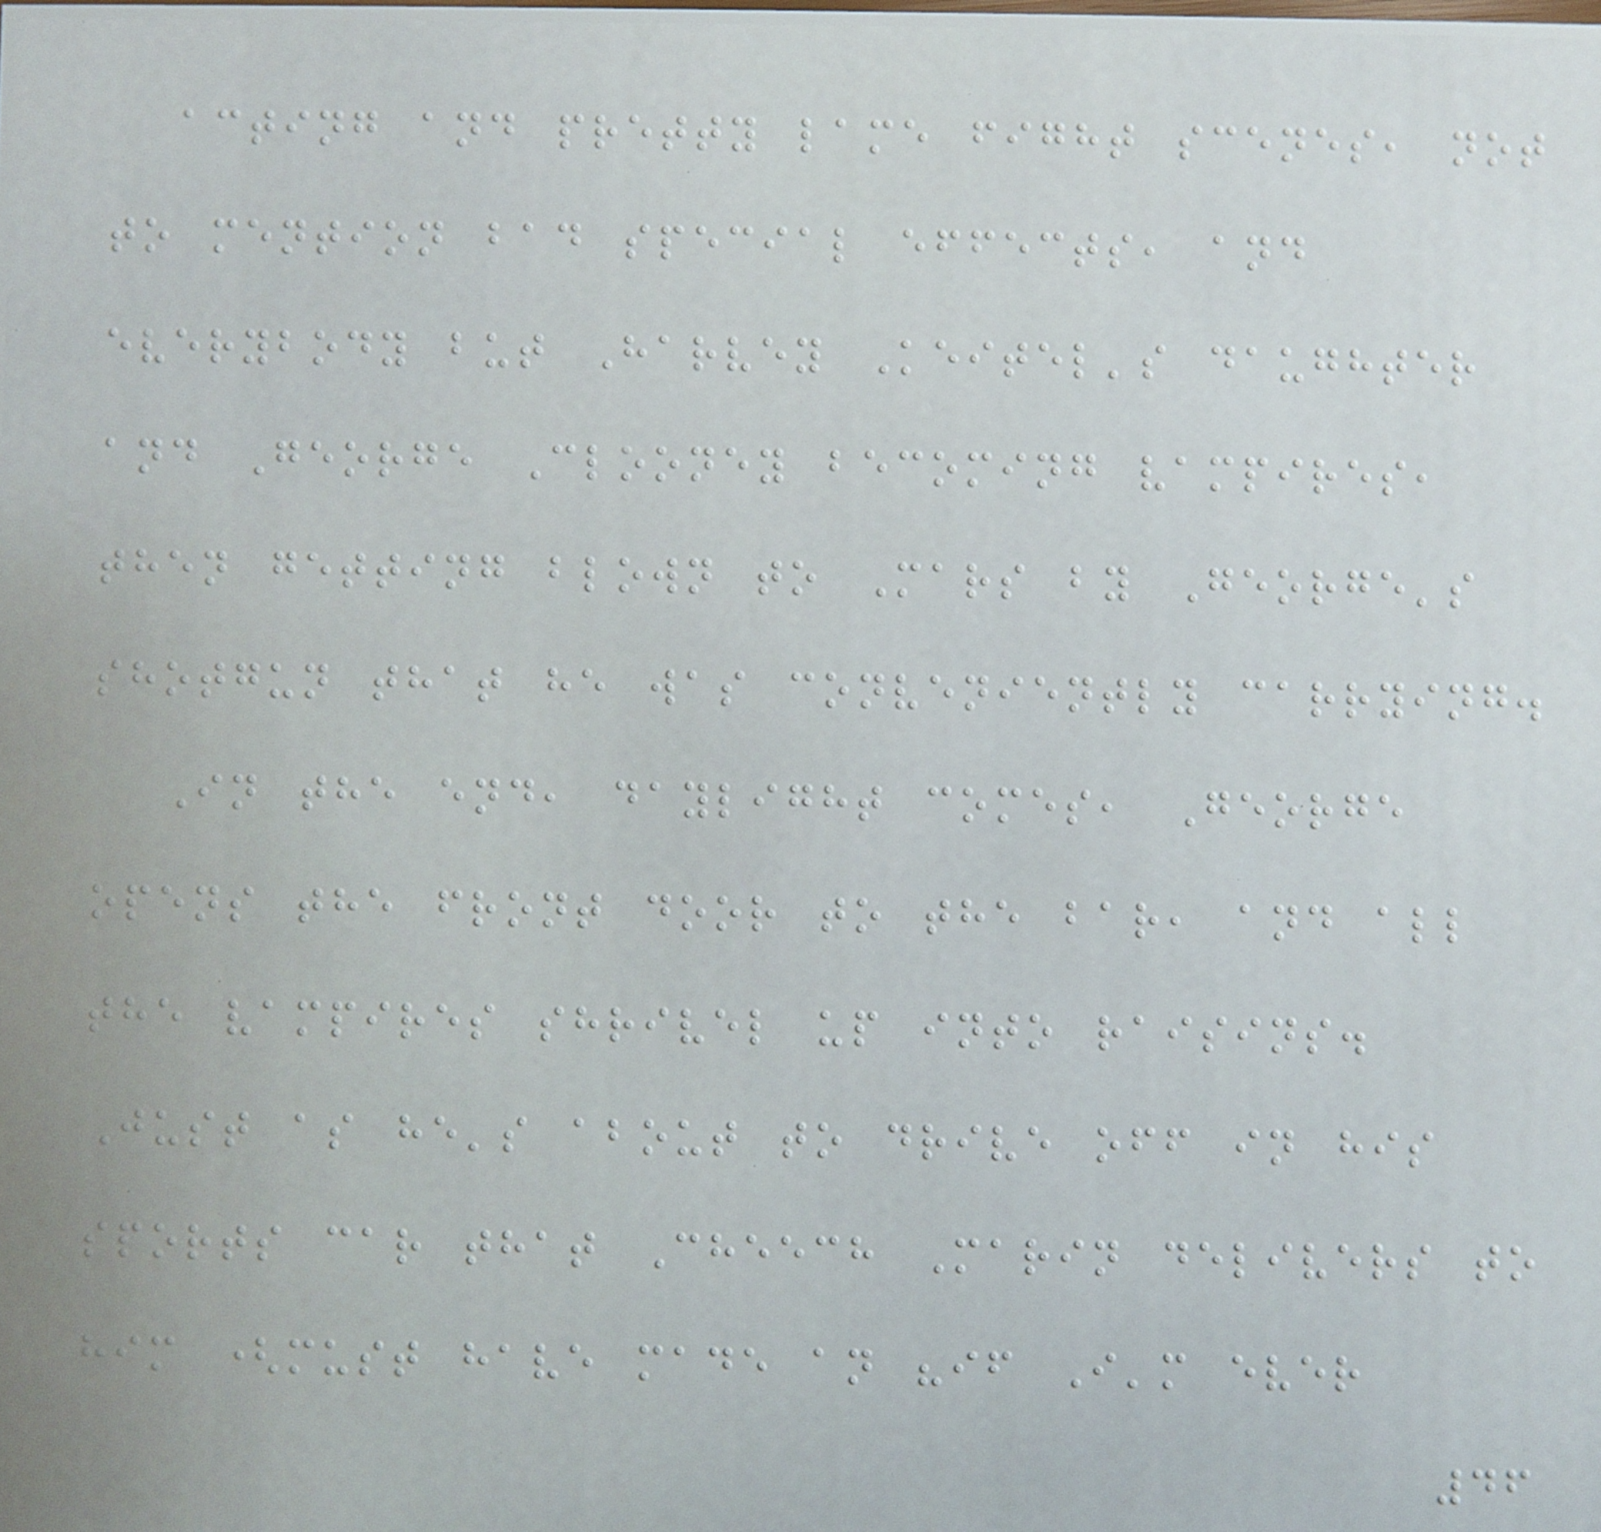acting and pretty lame fight scenes, not
to mention bad special effects, and
everybody but Harvey Keitel's daughter
and George Clooney becoming vampires,
then getting blown to Mars by George's
shotgun that he was conveniently carrying.
In the end, daylight comes, George
opens the front door to the bar, and all
the vampires shrivel up into raisins.
Just as he's about to drive off in his
sports car that Cheech Marin delivers to
him (must have made an "if I'm ever
46
